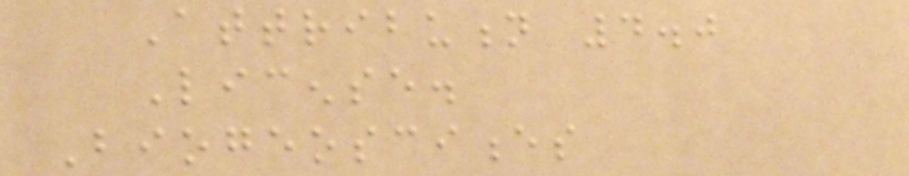Attribution 4.0
License.
Biogeosciences
